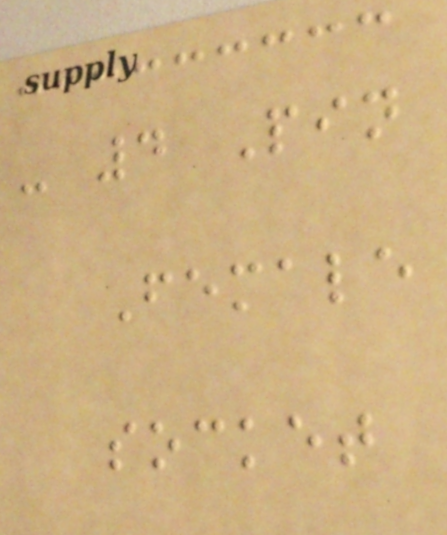- 4 Pin
Female
socket
